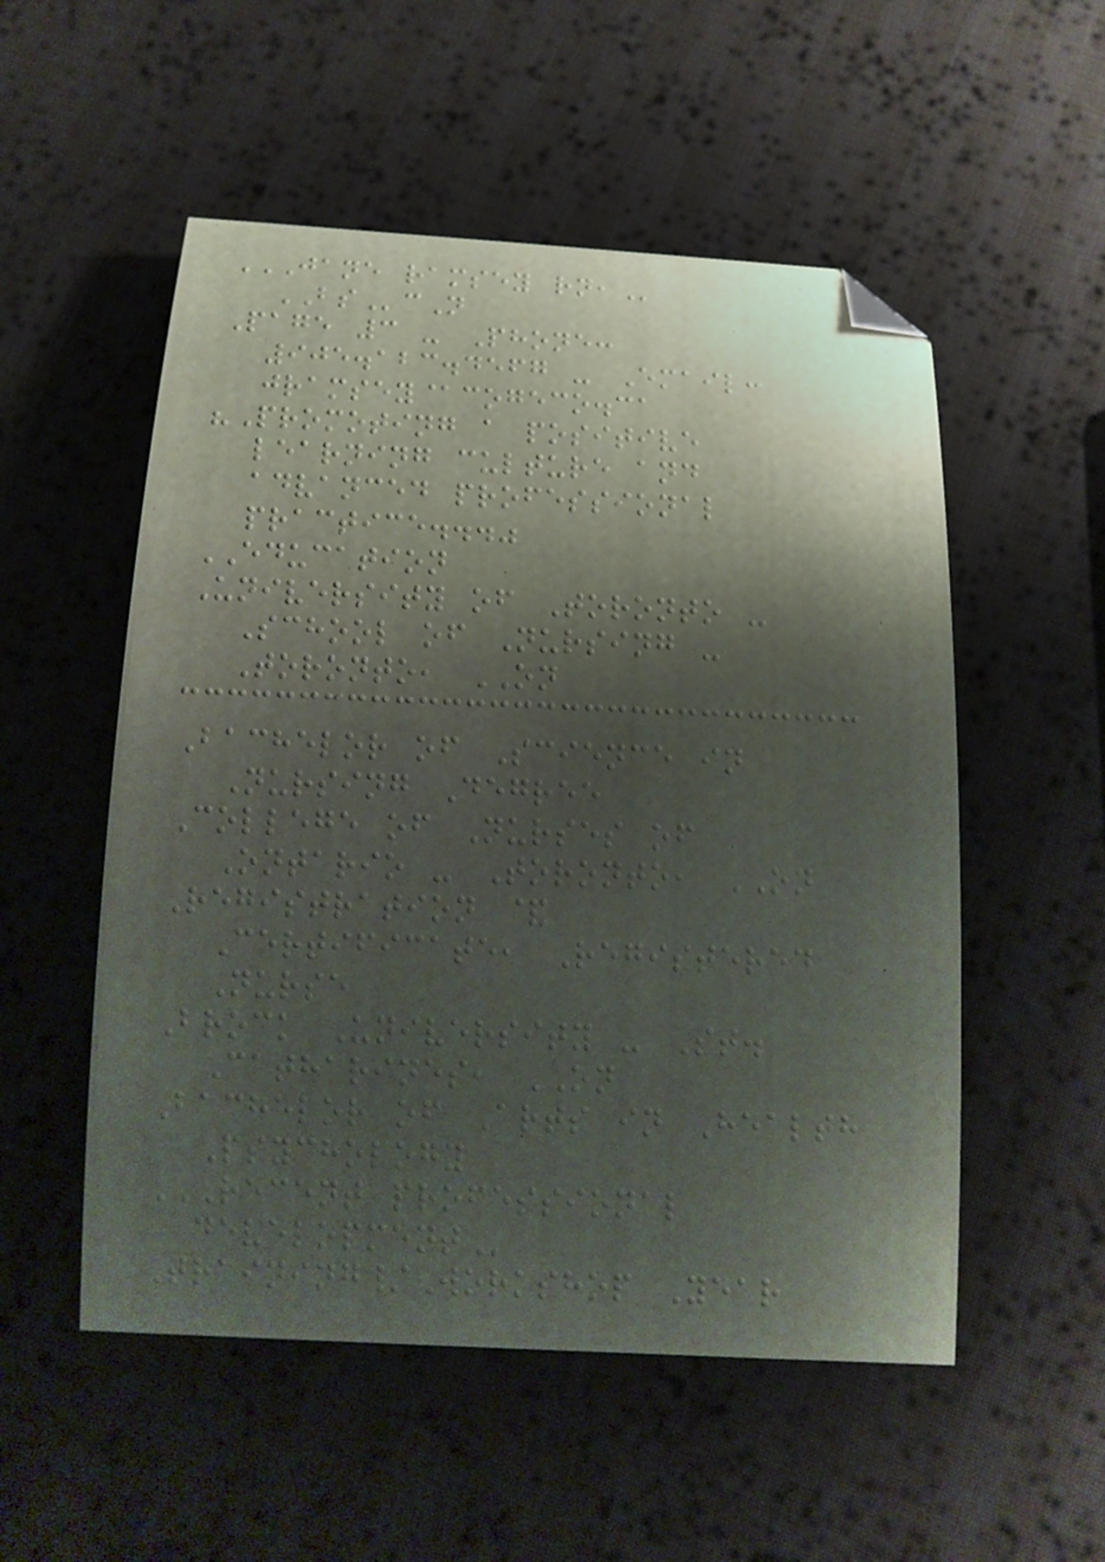JANE RAMSEY RN,
BScN
Page 3 - Phone:
905.123.4567 - Email:
jramsey@cogeco.ca
"Promoting a positive
learning culture and
advanced professional
practice..."
EDUCATION
University of Toronto -
School of Nursing -
Toronto, ON
Bachelor of Science in
Nursing Degree
College of Nurses of
Ontario - Toronto, ON
Registration &
Certificate, Registered
Nurse
Brock University - St.
Catharines, ON
Bachelor of Arts in Health
Psychology
RECENT PROFESSIONAL
DEVELOPMENT
Training/Workshop Year
